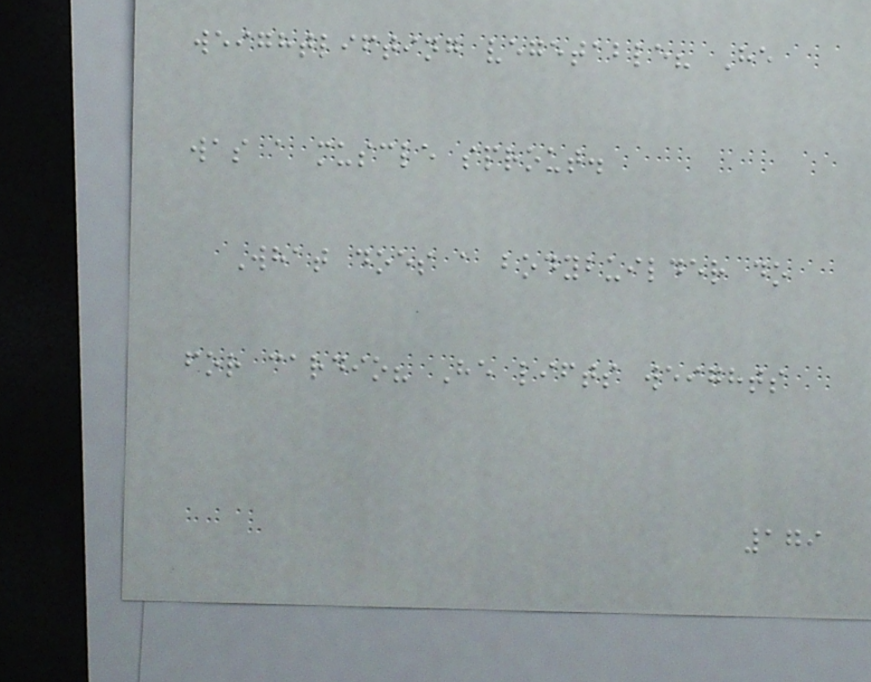weightlifting vegetable? He
was a muscle sprout.
What does a bodybuilder do
for cardio? He lifts weights
179
